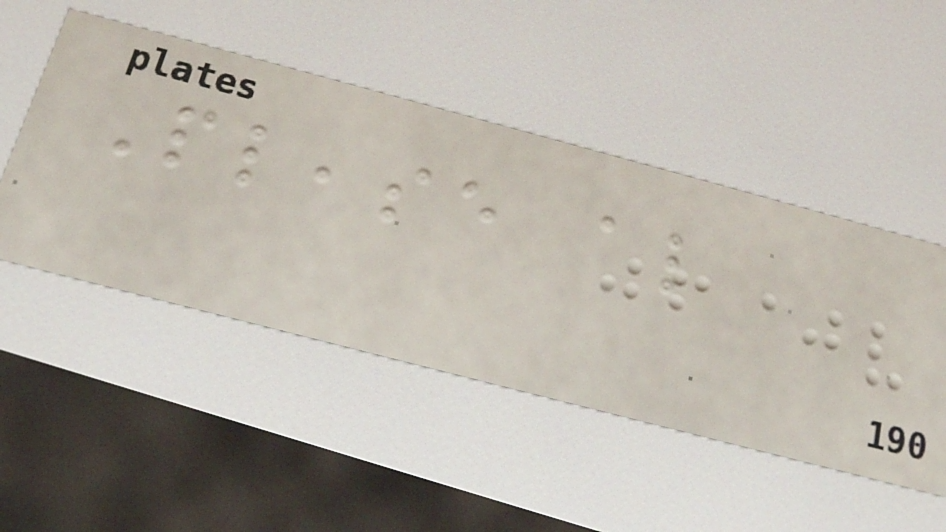Please also
